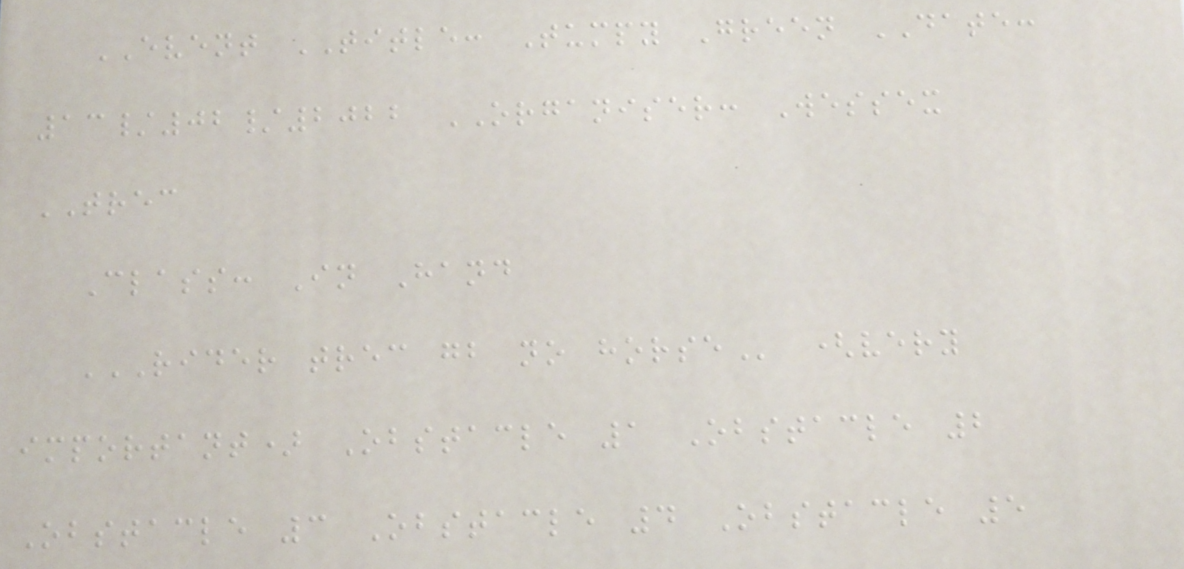EVENT TITLE: Tumpy Green DATE:
13/02/2022 ORGANISER: Wessex
TREC
Class: In Hand
RIDER TREC GB NO HORSE (very
important) Obstacle 1 Obstacle 2
Obstacle 3 Obstacle 4 Obstacle 5
